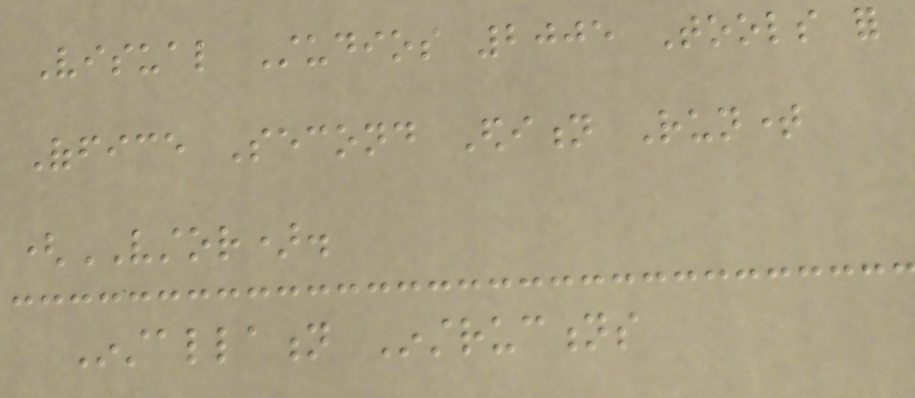Visual Studios 2005 Tools for
Office Second Edition Runtime
(VSTOR).
Installation Instructions
